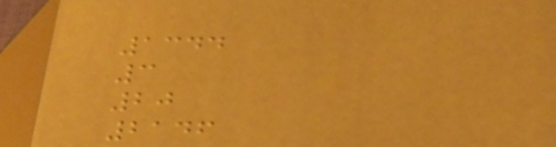1344
3
20
2146
